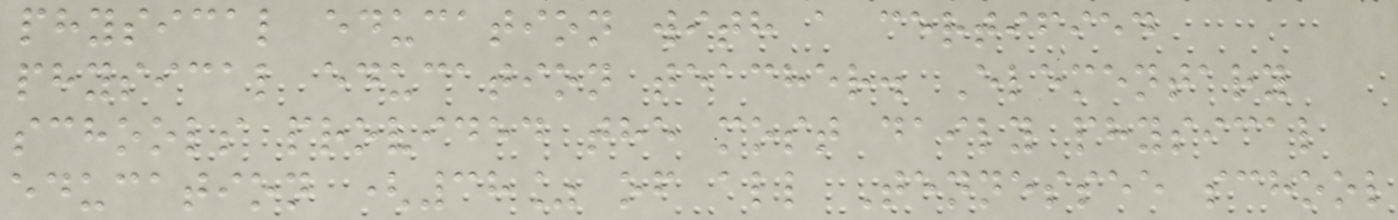physical education with a certified
physical education teacher. Elementary
schools provided the most daily physical
education (38% of all Tennessee school
